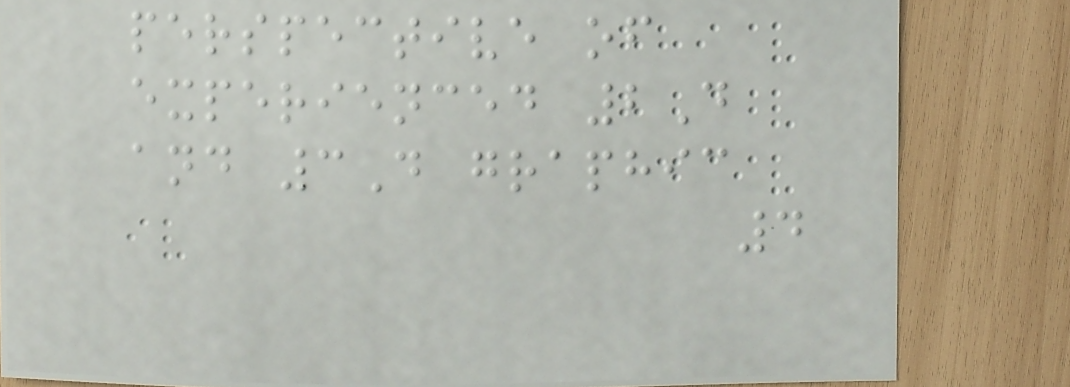perspective of
experienced 2D
and 3D graphic
4
